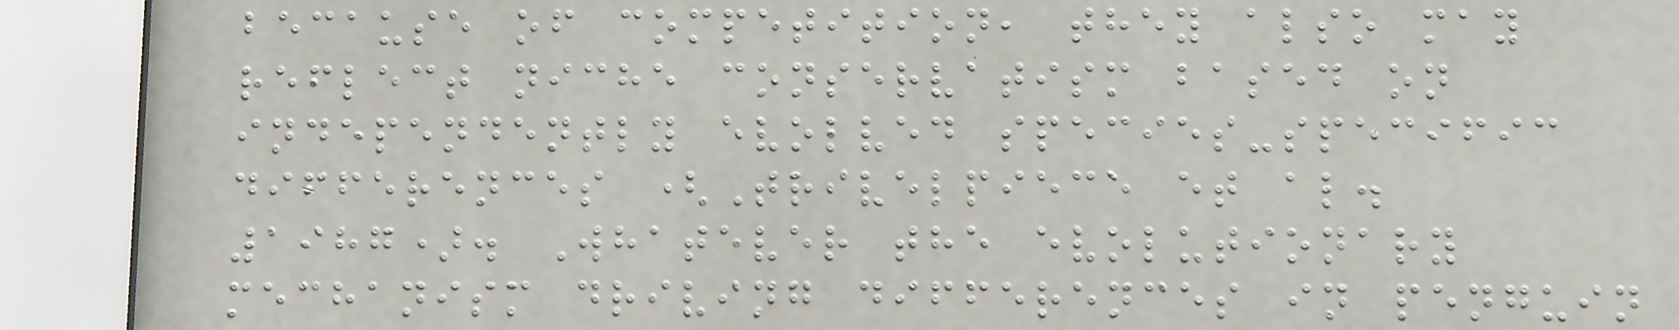because of competition, they also may
reflect niche conservatism based on
independently evolved species-specific
differences (Trivelpiece et al.
1987). Whatever the evolutionary
mechanism driving differences in penguin
